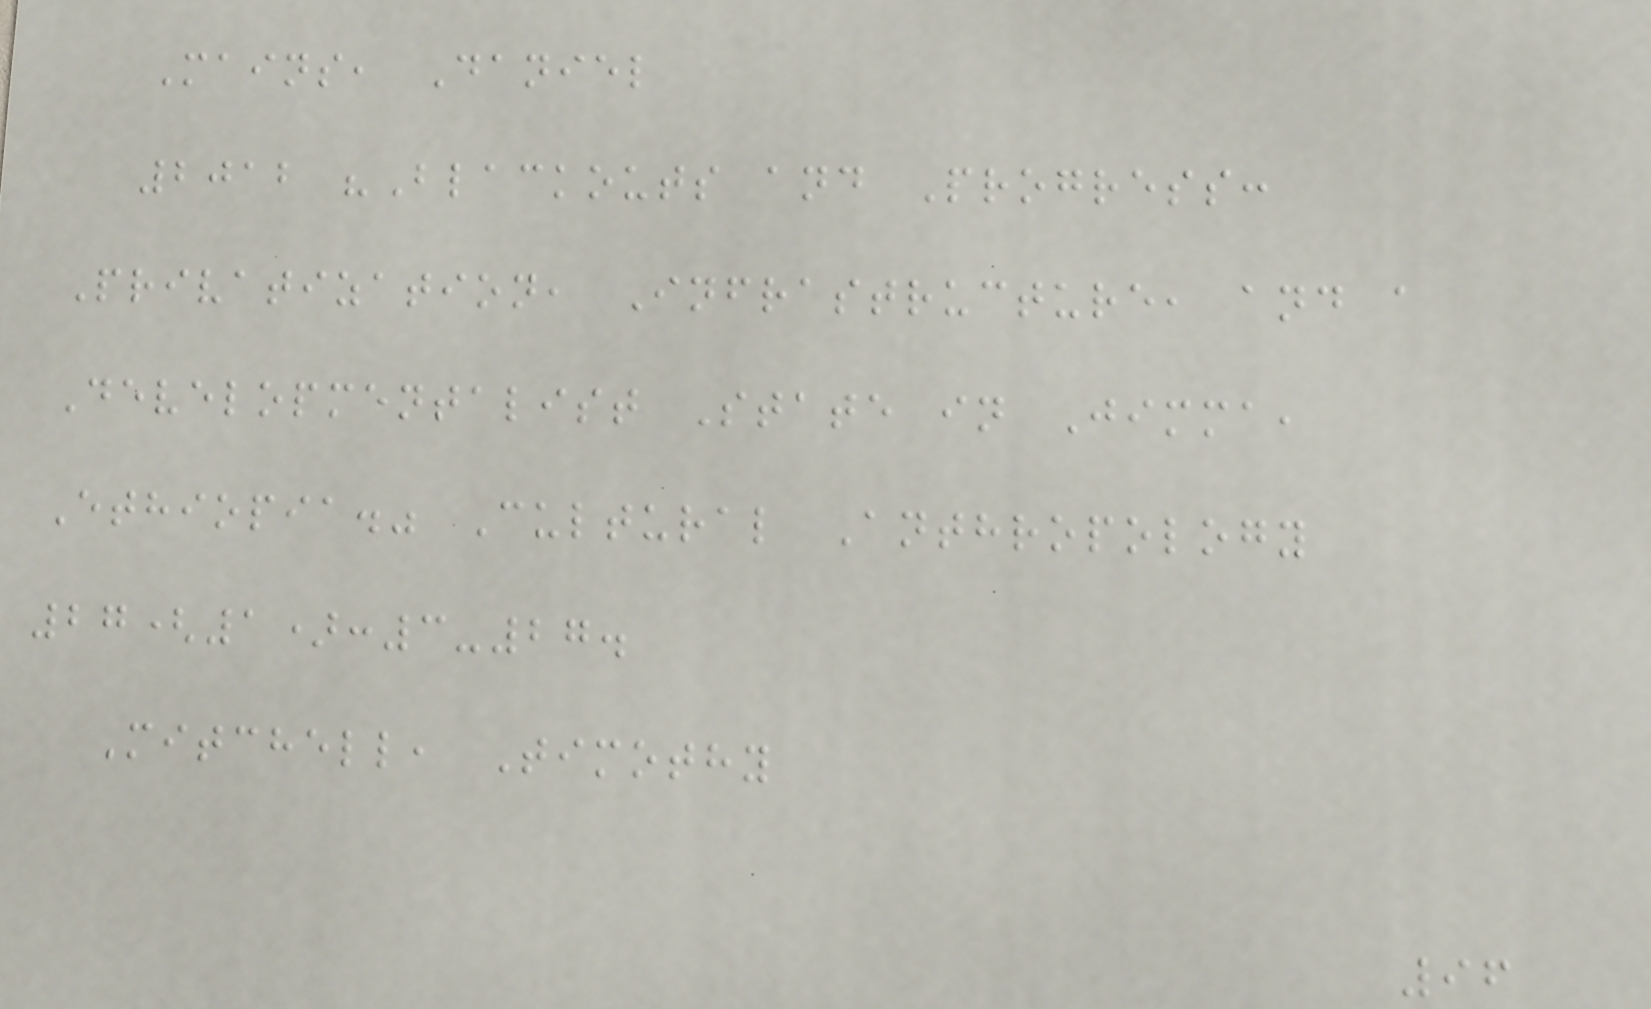Mains, Daniel
2012 "Blackouts and Progress:
Privatization, Infrastructure, and a
Developmentalist State in Jimma,
Ethiopia." Cultural Anthropology
27(1):3-27.
Mitchell, Timothy
96
